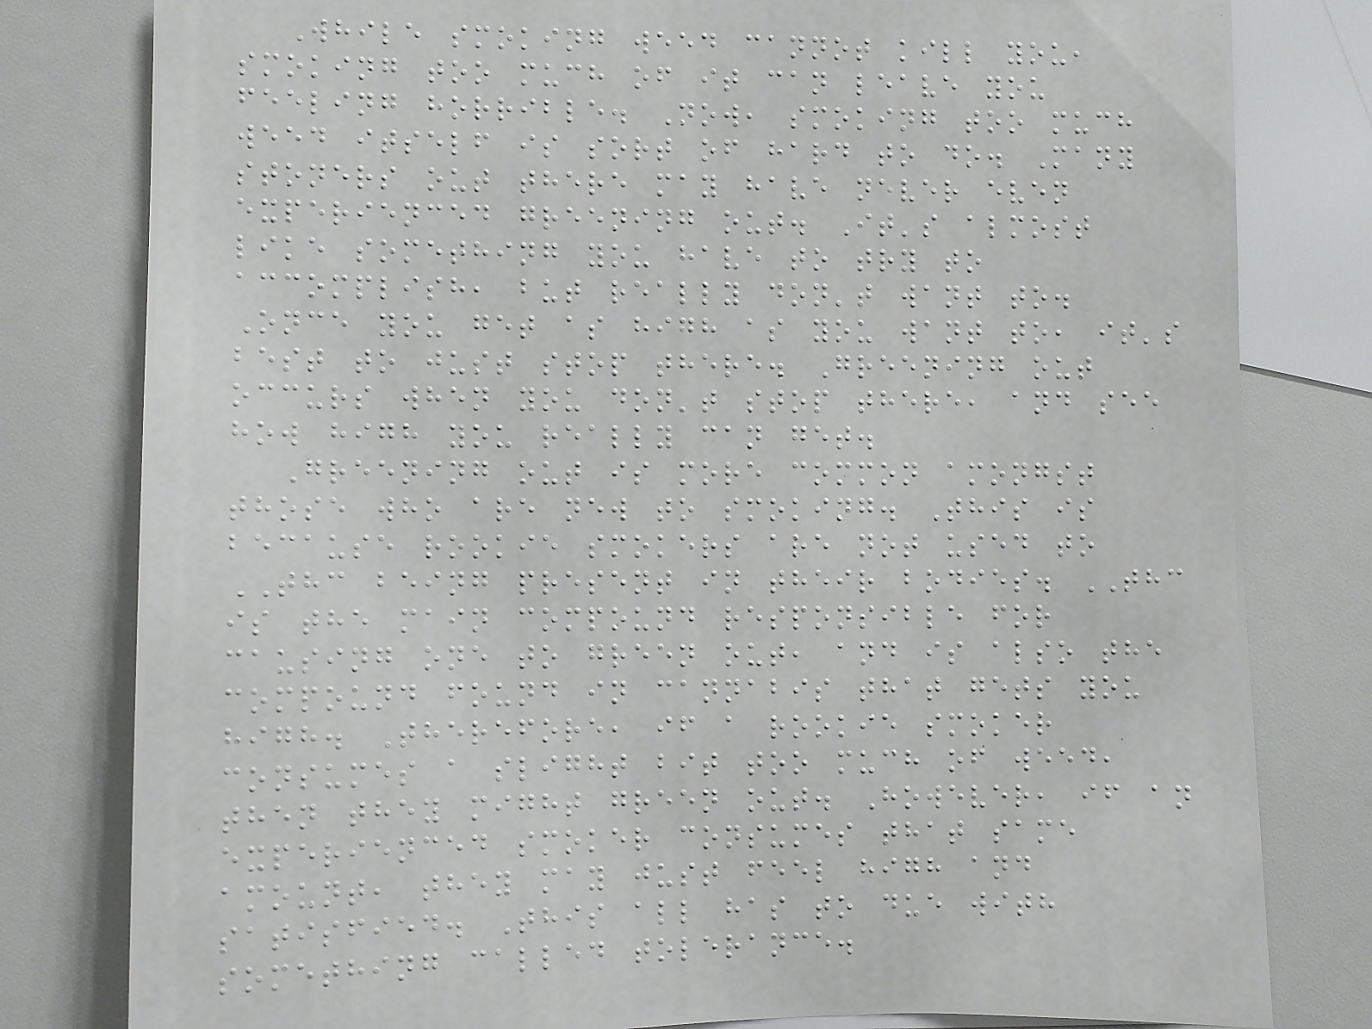While smoking weed cannot kill you,
smoking too much of it can leave you
feeling horrible. Now, smoking too much
weed itself is sort of hard to do. Many
stoners out there may have never even
experienced greening out. It's almost
like something you have to try to
accomplish, but really don't want to.
Once you get as high as you want to, it's
best to just stop there. Greening out
occurs when you don't stop there, and see
how high you really can get.
Greening out is more common amongst
those who are new to smoking. This is
because rookie smokers are not used to
THC being present in their bodies. THC
is the main compound responsible for
causing one to green out, and is also the
compound found in cannabis that gets you
high. Therefore, if a rookie smoker
consumes a slight bit too much of weed,
then they might green out. However, if an
experienced smoker consumes that same
amount, they may just feel high and
satisfied. This all has to due with
something called tolerance.
